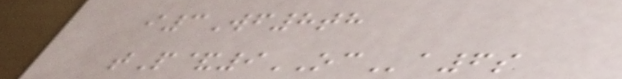i3Wf8th
tP&9OCa6s
